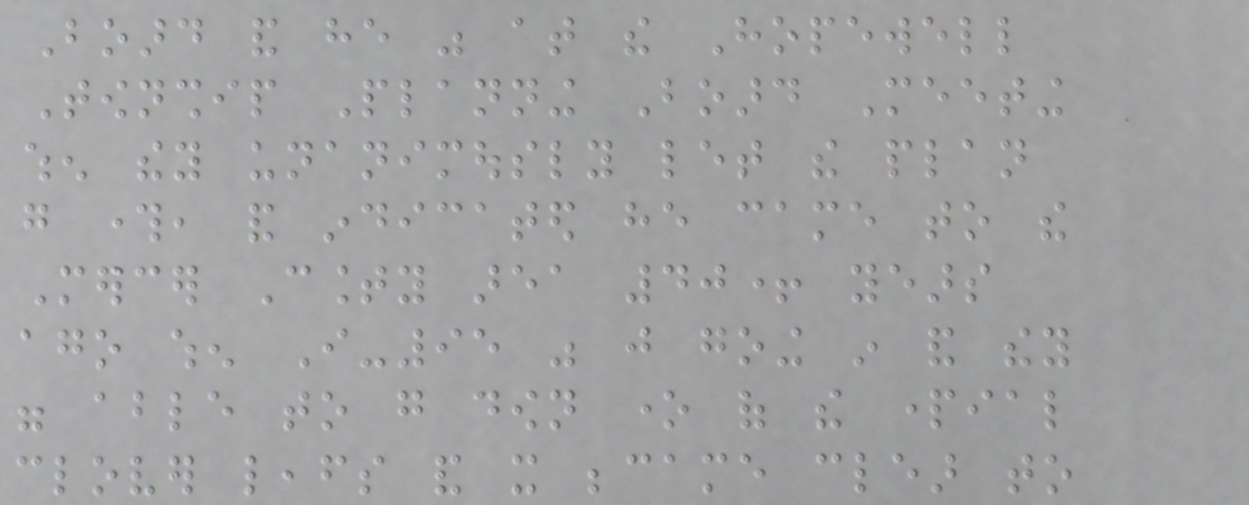Board and he was at the Hopewell
Township Planning Board Meeting
when they unanimously let the plan
go through, and indicated he came to the
Mercer County area 40+ years
ago when I-95 was just going in and they
were able to go down one of the partial
clover leafs and it became clear to
